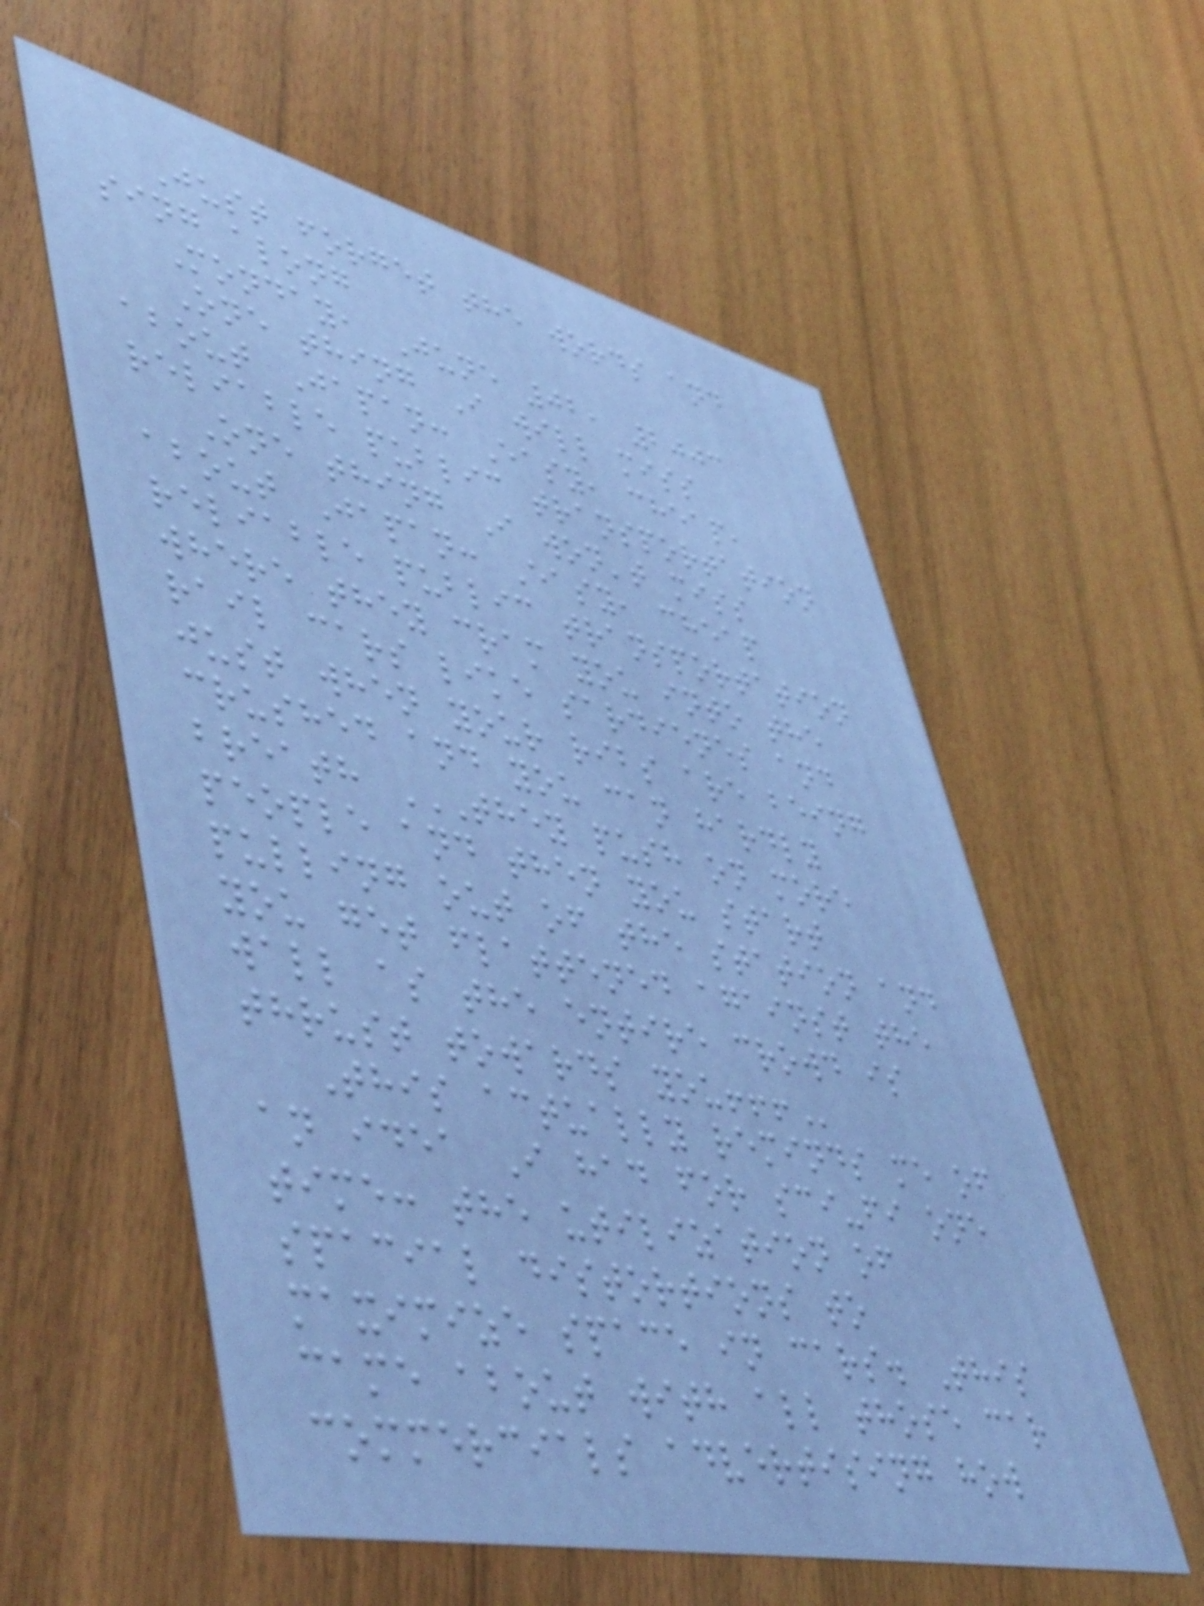Just forget the words and
sing along
Monday, June 02, 2003
One thing I will miss
about Japan: Easy, cheap,
reliable public transportation
One thing I won't miss
about Japan: Easy, cheap
reliable public transportation
where they cram you into the
rail cars like sardienes and
just when your ribs are being
crushed and you can hardly
breath THEY PUSH ON MORE
PEOPLE AND THEN YOU START
PULLING OUT OF THE STATION AND
YOU GET FLATTENED AGAINST THE
WALL AS THE ENTIRE CROWD IS
THRUST TOWARDS YOU!!!
This actually reminds me of
an idea I had for sci-fi one
time: the utilization of
spacial distortions to
maximize space in cars. This
came about with all those car
commercials advertising how
